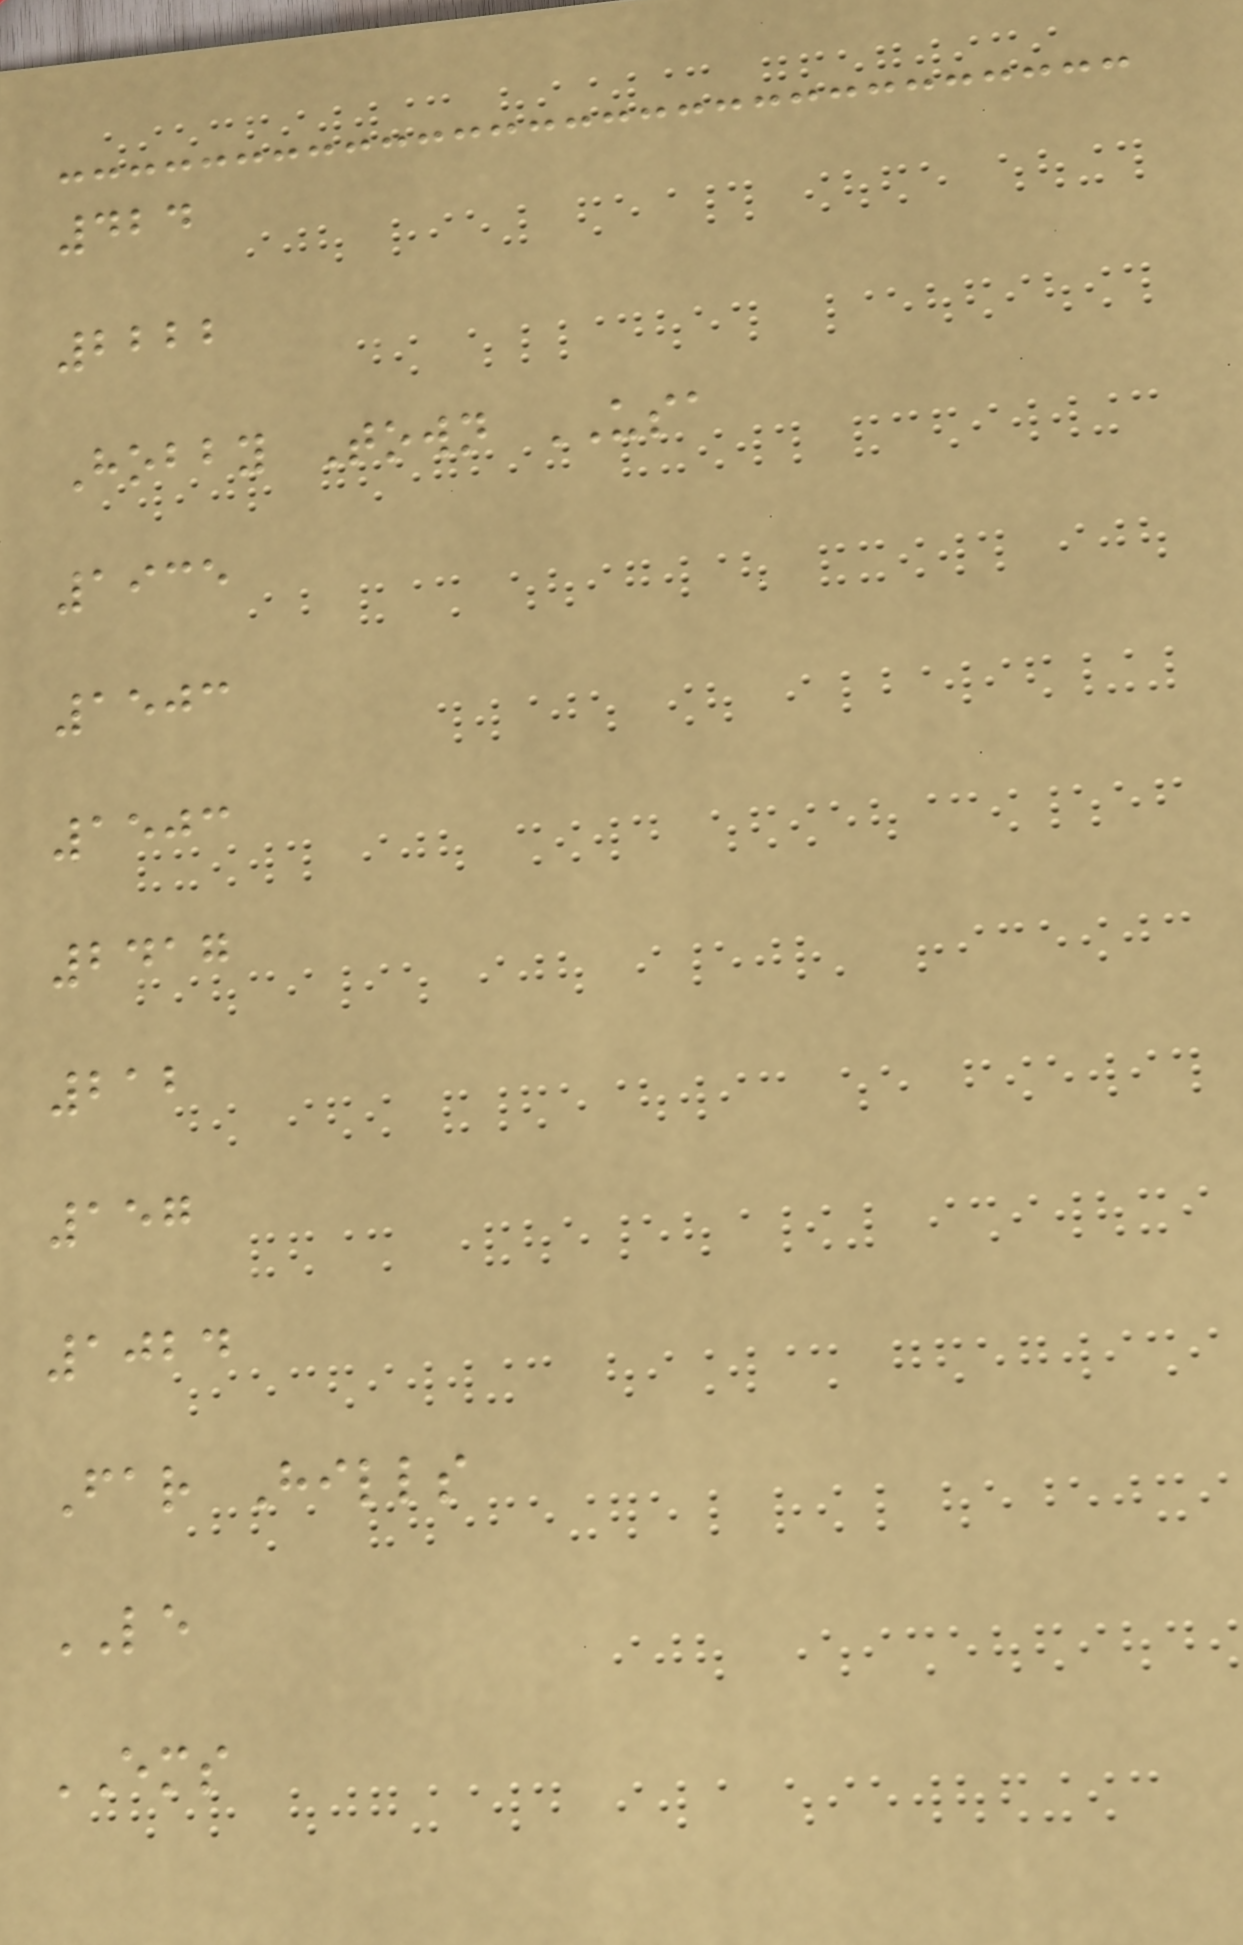424
2222
Hobby Town USA
1935
1503
1503
2417
212
157
1024
Far Hills
LE
EMS
